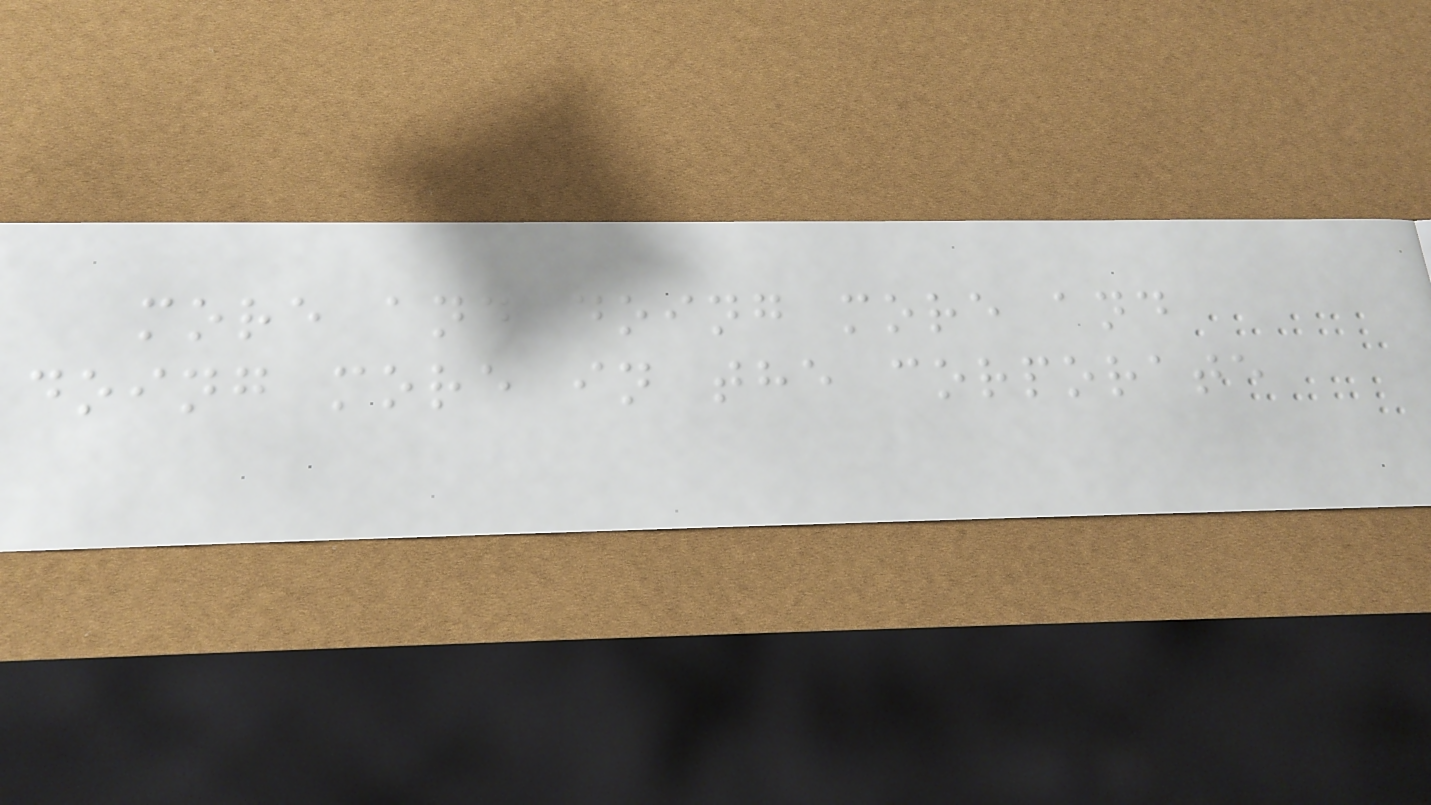more and doing more and
doing more in the corporate
